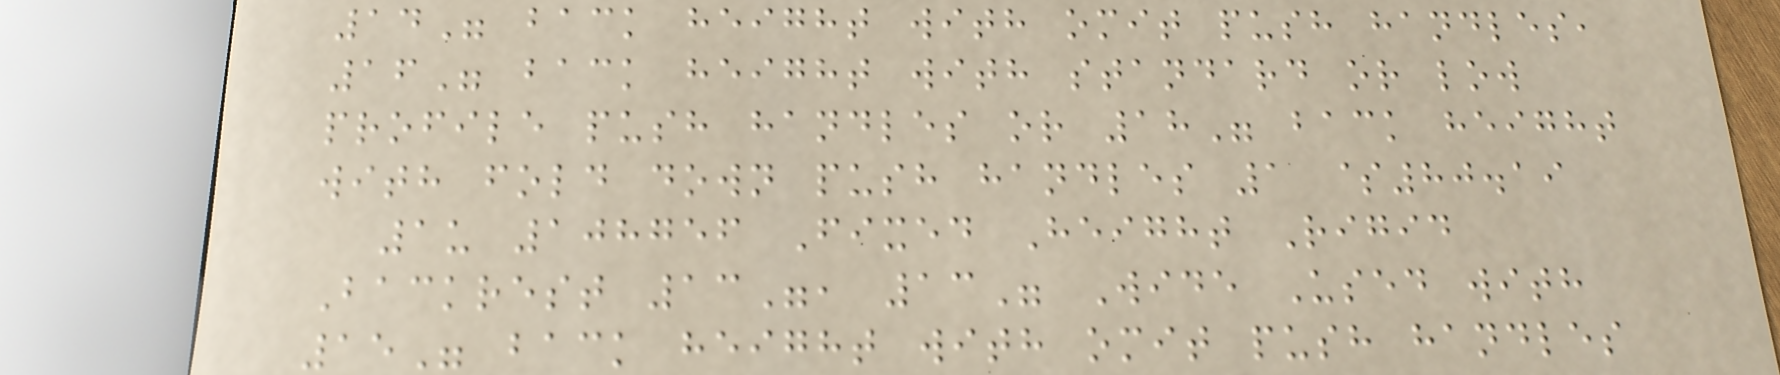14" back height with omit push handles,
16" back height with standard or low
profile push handles or 18" back height
with fold down push handles 1 $80.19
1u 108756 Fixed Height Rigid
Backrest 13", 13" Wide Used with
15" back height with omit push handles
